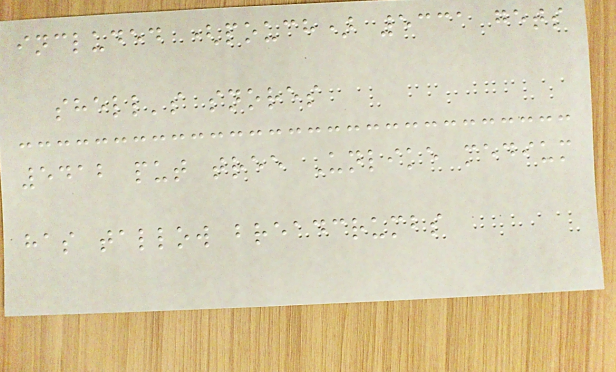included (pouch) 5331 gets
shell's snores
5412 put tree Unlike medium
has tallow breadcrumbs
